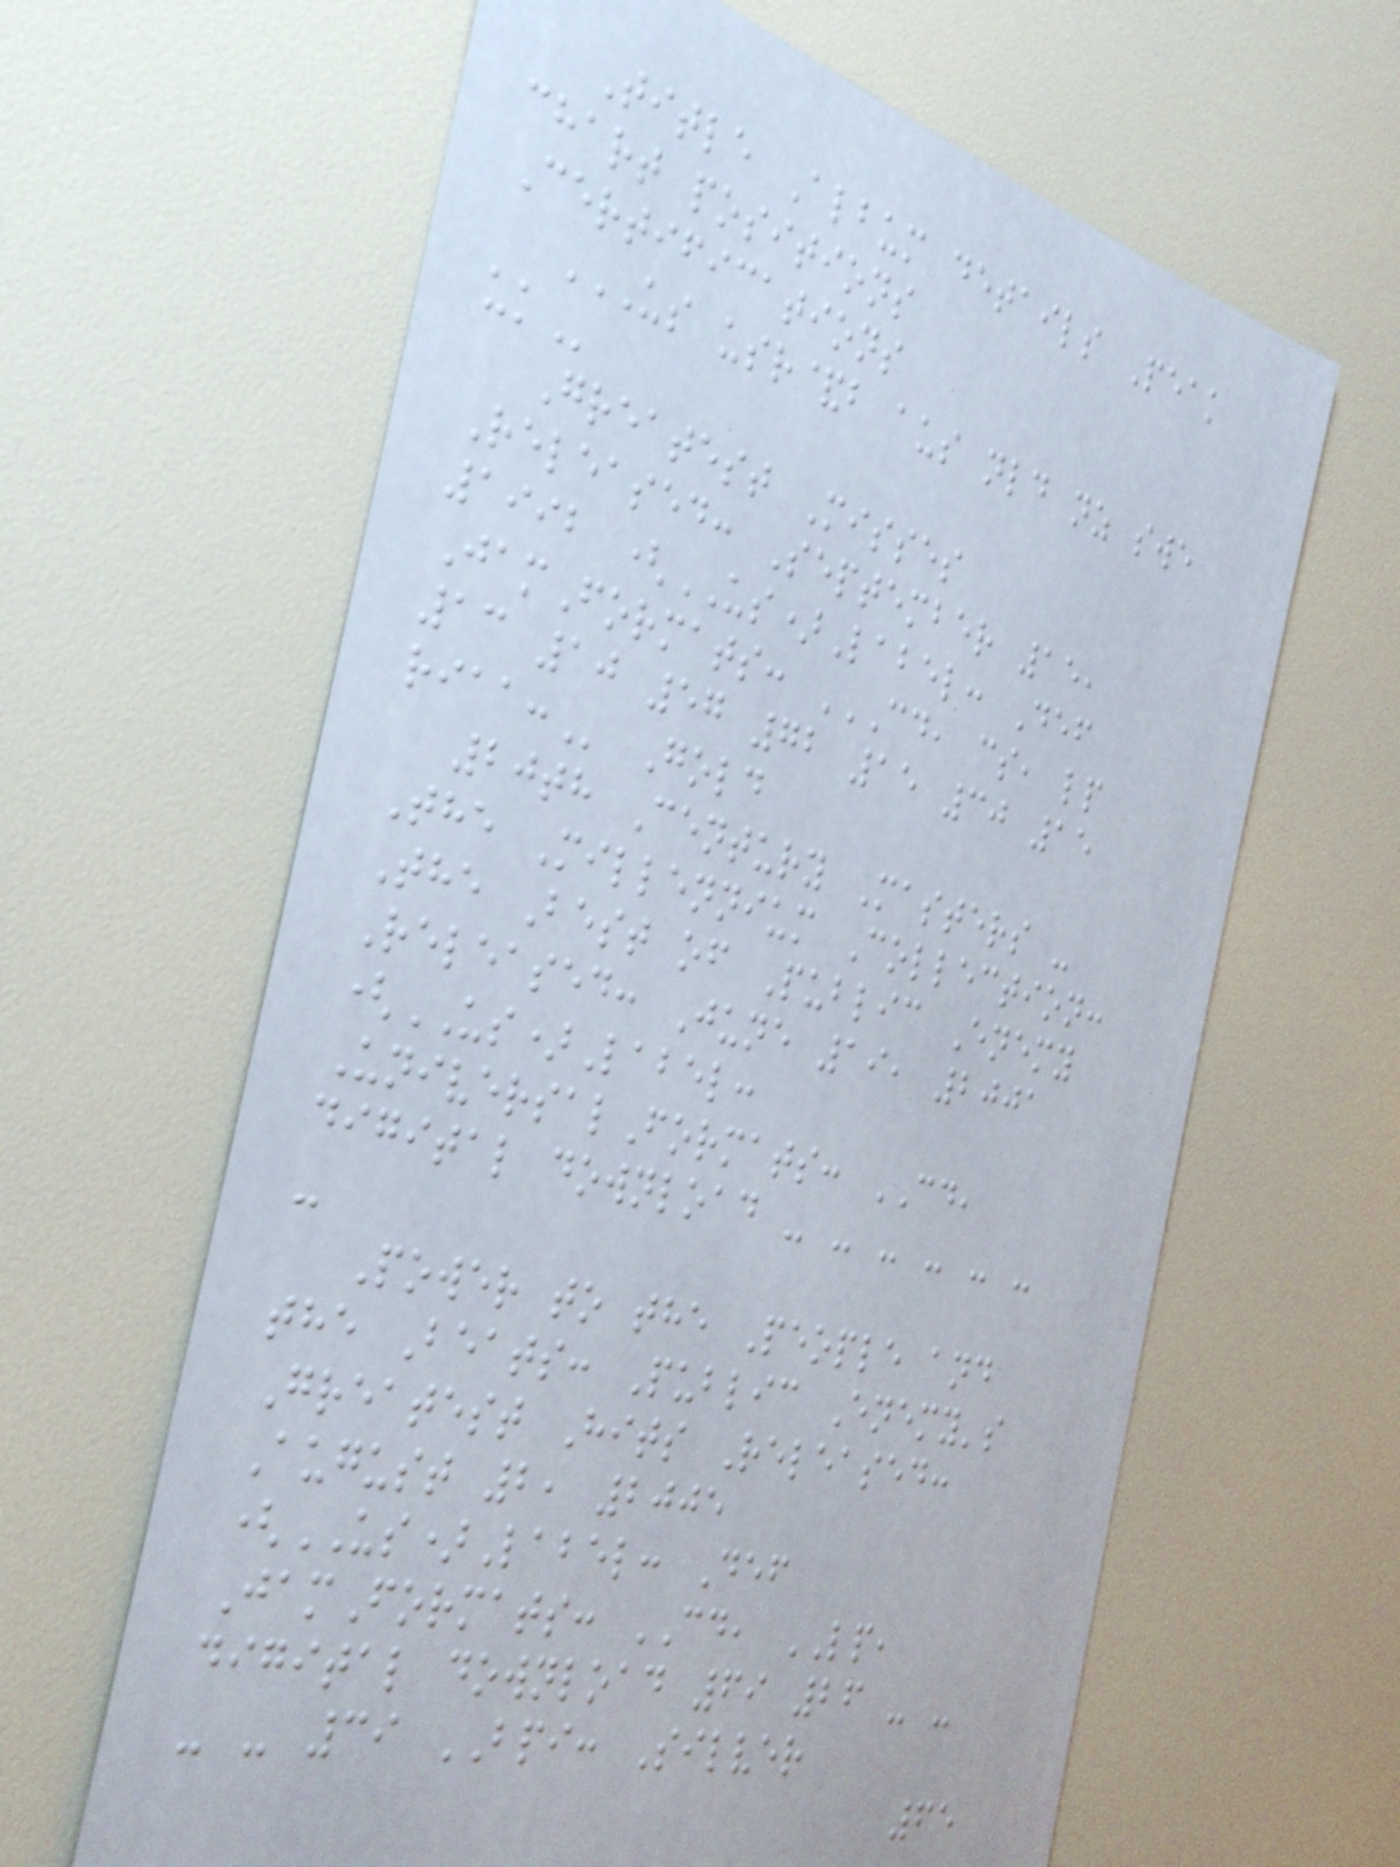Title Album details Peak
chart positions
Certifications
US USR&B AUS NLD NZ SWE
UK
Greatest Misses
Released: September 15,
1992 (US)Label: Def
JamFormats: CD, CS, LP
13 10 57 72 15 30 15
RIAA: Gold
20th Century Masters -
The Millennium Collection:
The Best of Public Enemy
Released: June 19, 2001
(US)Label:
UniversalFormats: CD,
digital download - - - - - -
-
Power to the People and
the Beats: Public Enemy's
Greatest Hits Released:
August 2, 2005
(US)Label: Def
JamFormats: CD, LP,
digital download 69 26 - -
- - 39 BPI: Silver
65
